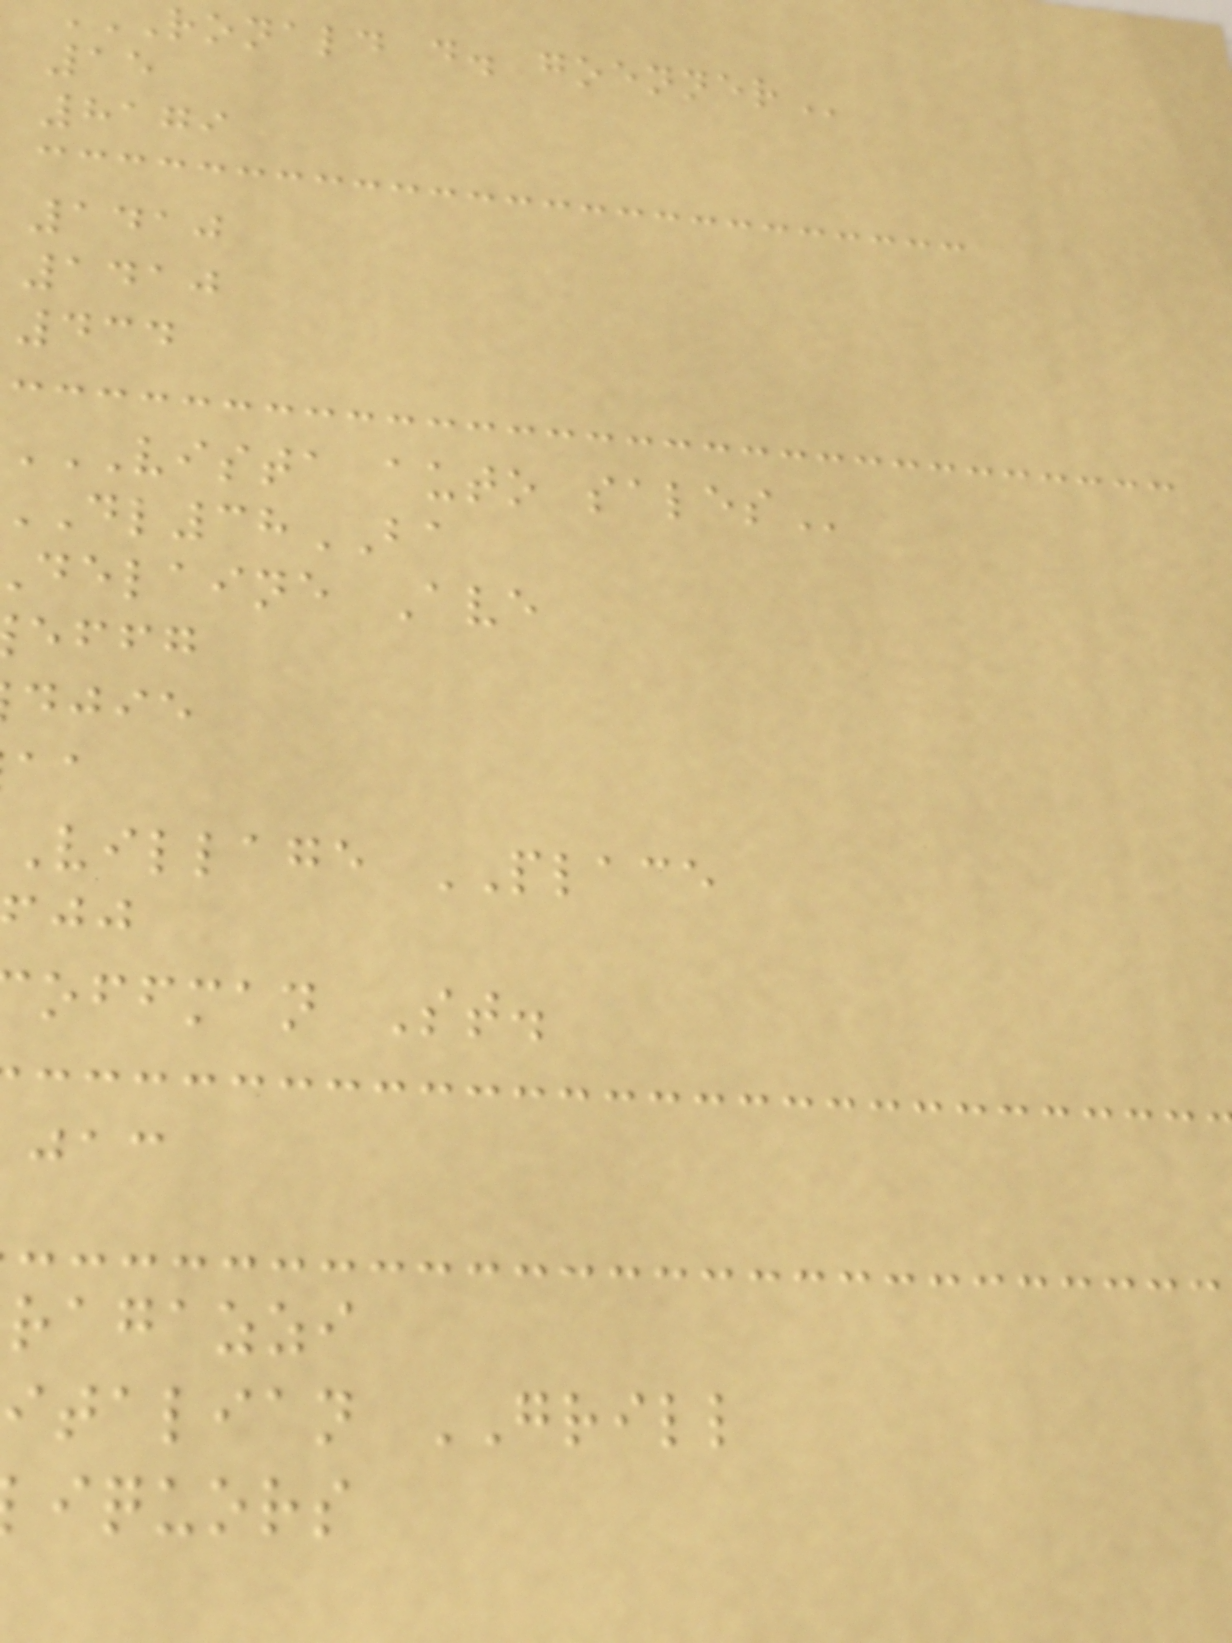ronald d.
15
8179
1410
1410
434
VISTA AUTO SALES
38BA
delaine Ave
effg
djie
village PLACE
offman St.
ragazzi
italian GRILL
iquors
